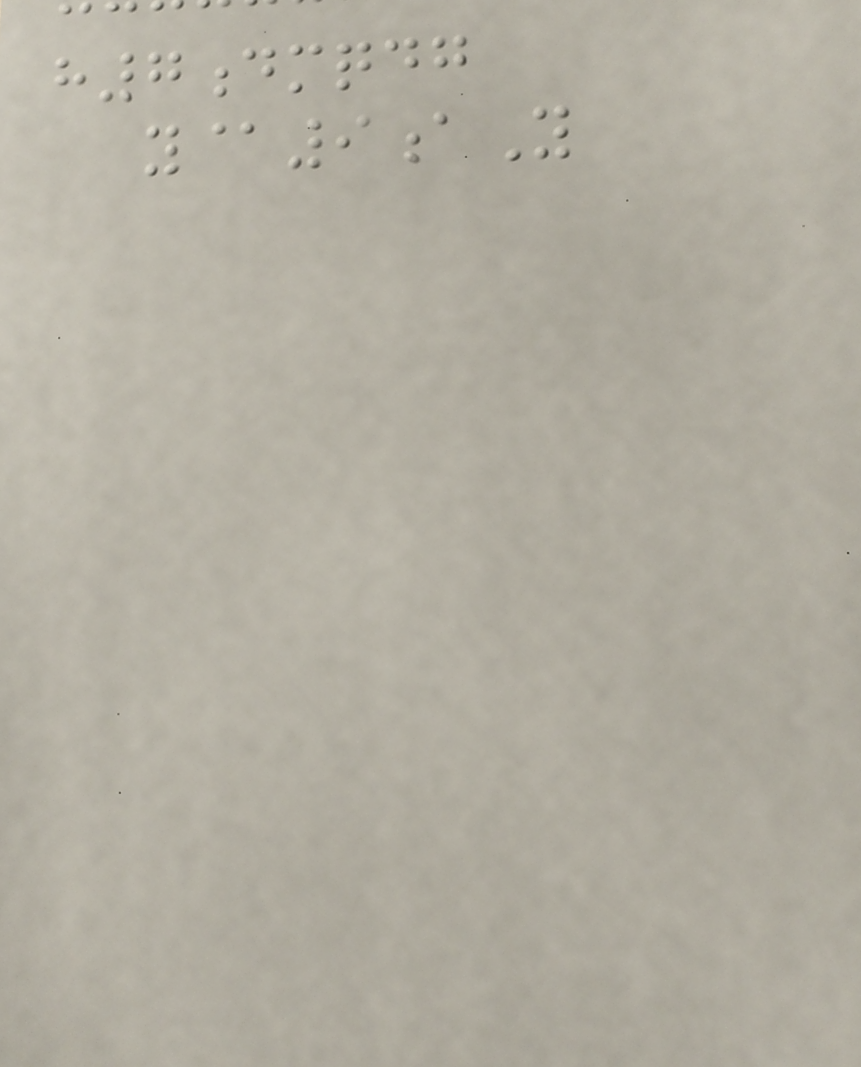h7dmqdg
y@9aY
